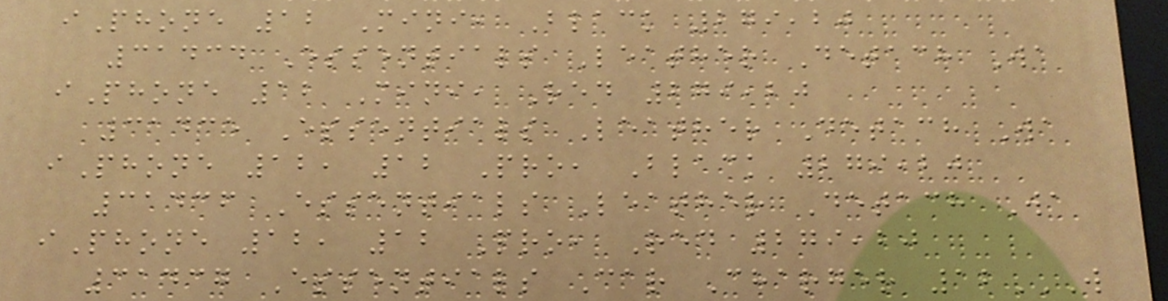iPhone 12 Mini, Black 279,20
31434 Essentials Leather Detach Wa
iPhone 12 Mini, Red 279,20
31435 Essentials Leather Detach Wa
iPhone 12, 12 Pro, Black 279,20
31436 Essentials Leather Detach Wa
iPhone 12, 12 Pro, Red 279,20
31437 Essentials Car Charger 12W
